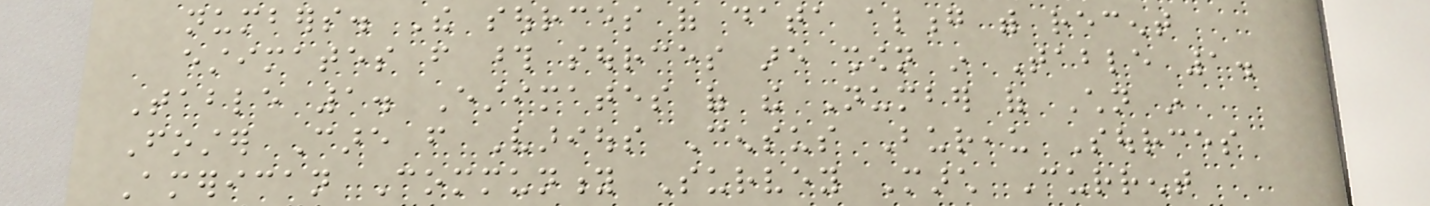numbers. The sources of data along with recent
estimates from those sources are shown in Table 1.
Table 1. Estimates of the Number of Children in
Foster Care from Various Census Bureau Sources
American Community Survey March Current
